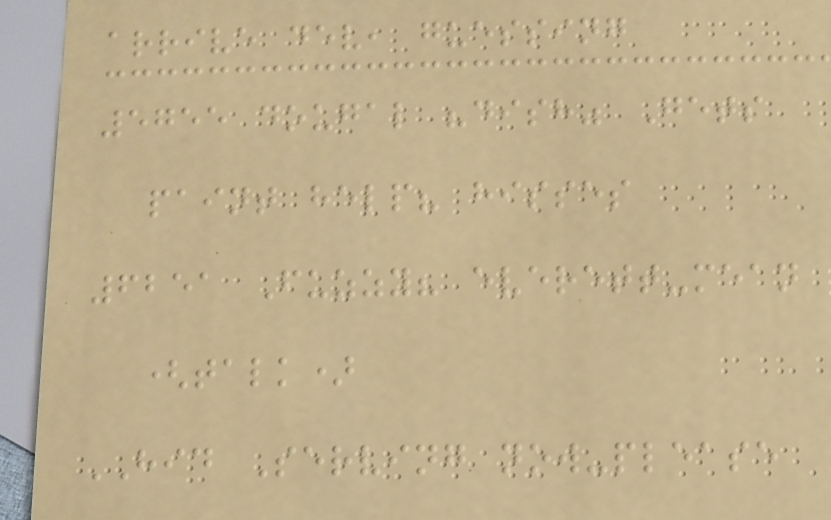arrive dev, guessing
5755 dougal "dish" Gets
paint help? hisses
6251 Fuzzy? everett-mean
(talk)
HID Serving now-please
